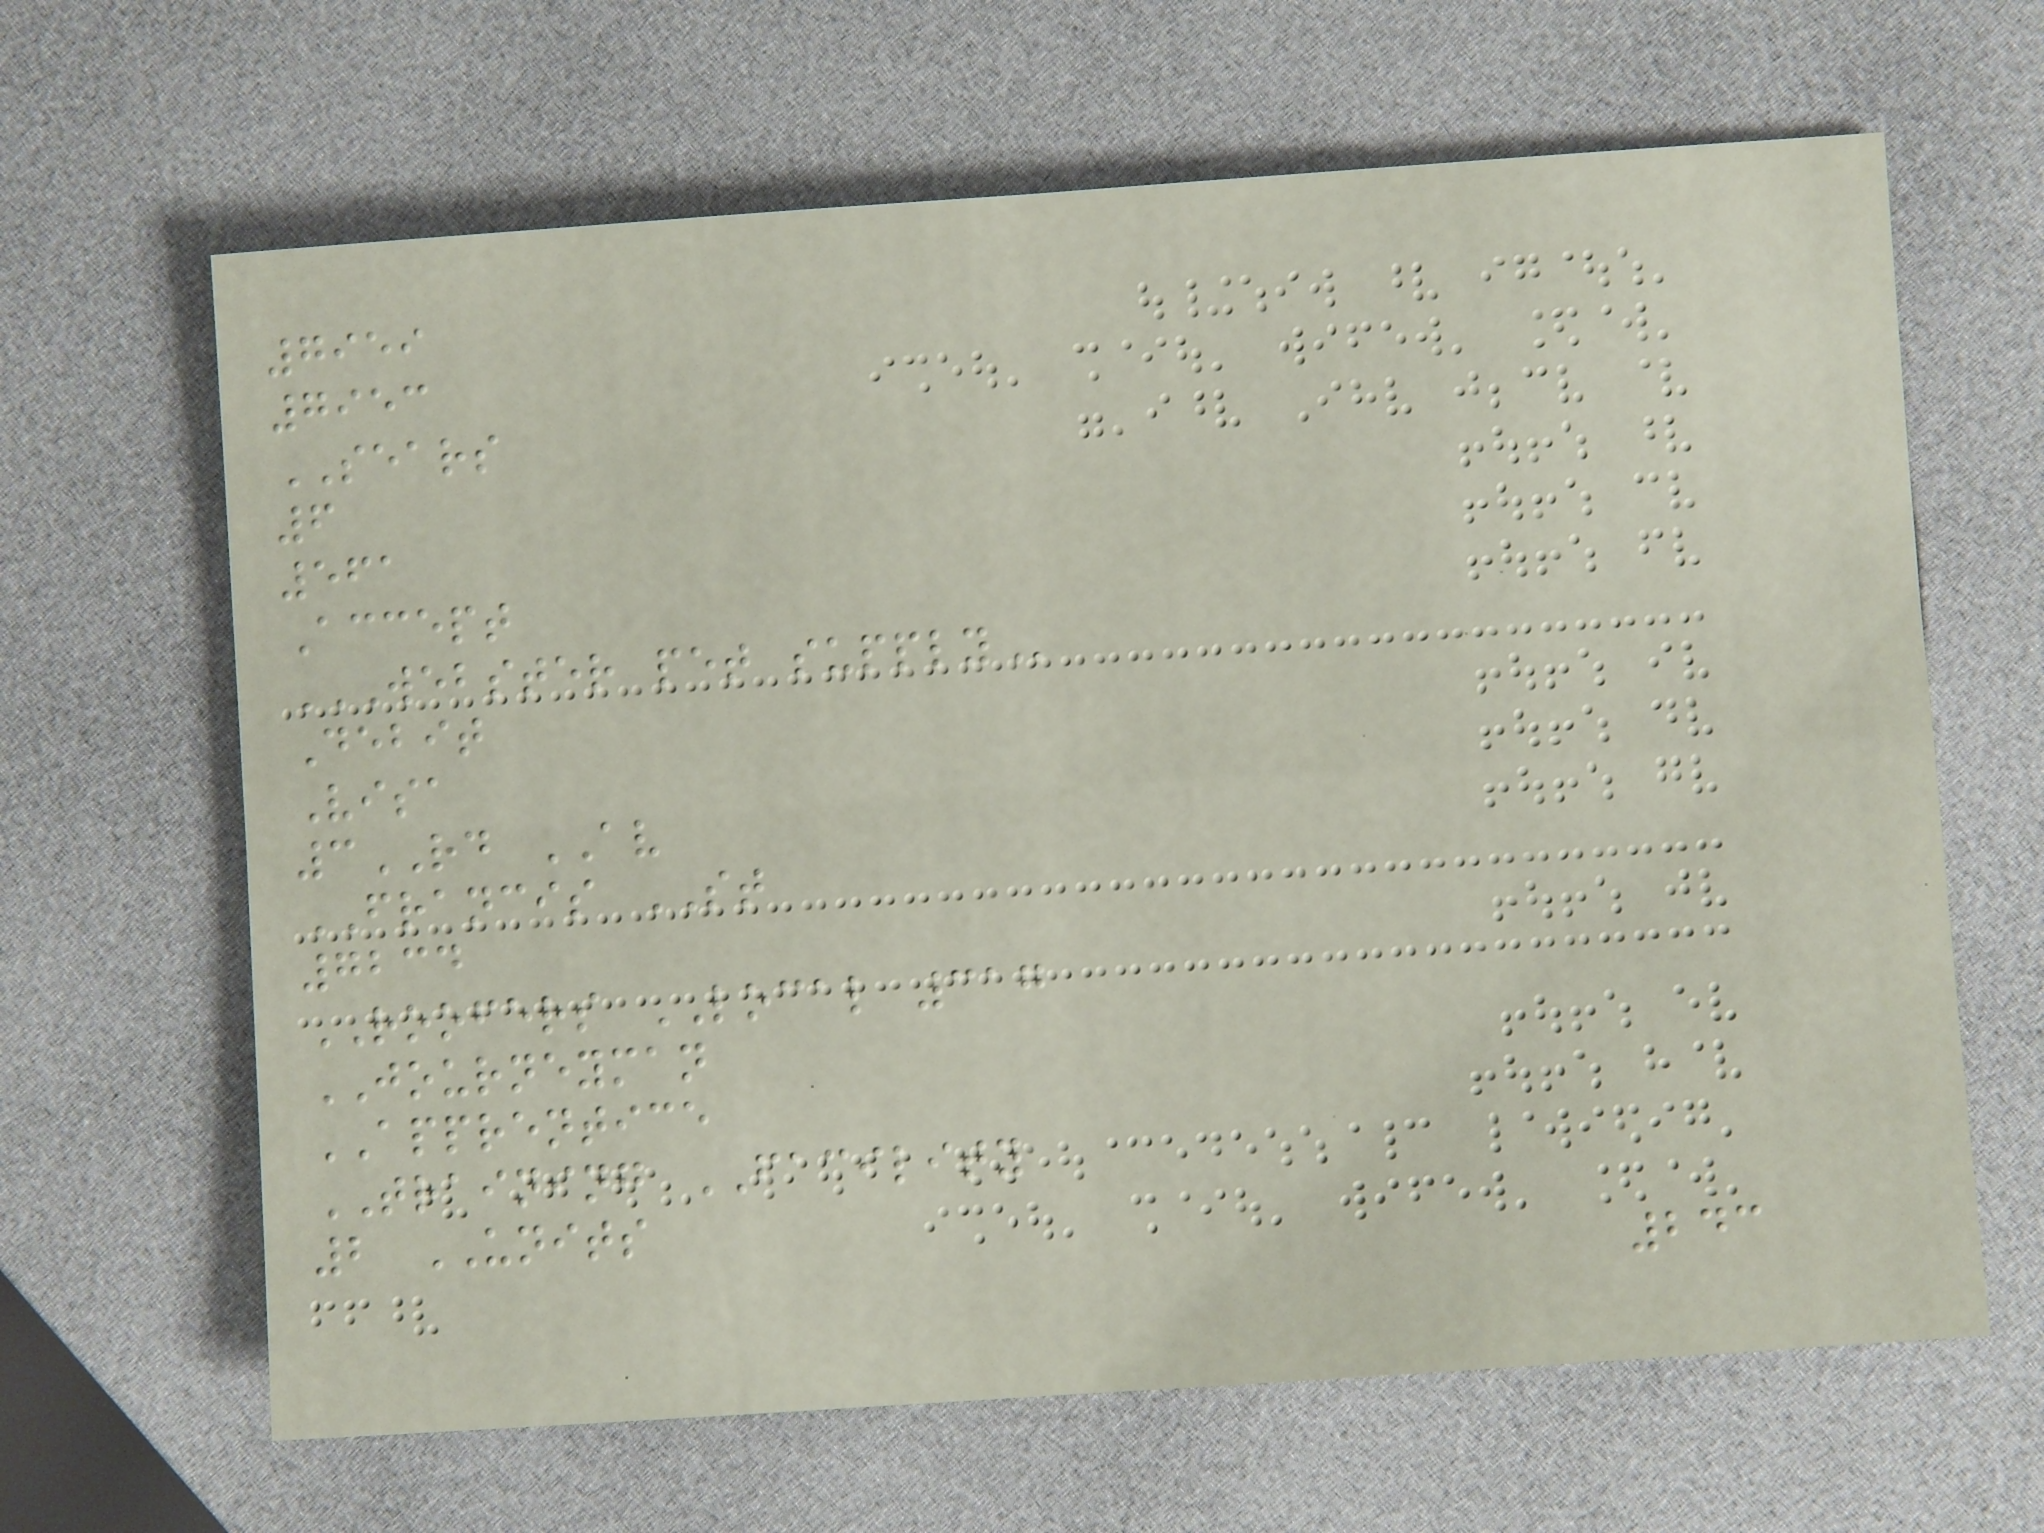7959
7953
SEARS
6
561
Accept
WEBSTER PET SUPPLY
Debit
Visa
3RD AV
FRANCIS ST
7234
ROOFERS LOCAL 317
JOURNEYMAN
APPRENTICE
TRAINING FACILITY
2 UNITS
243
